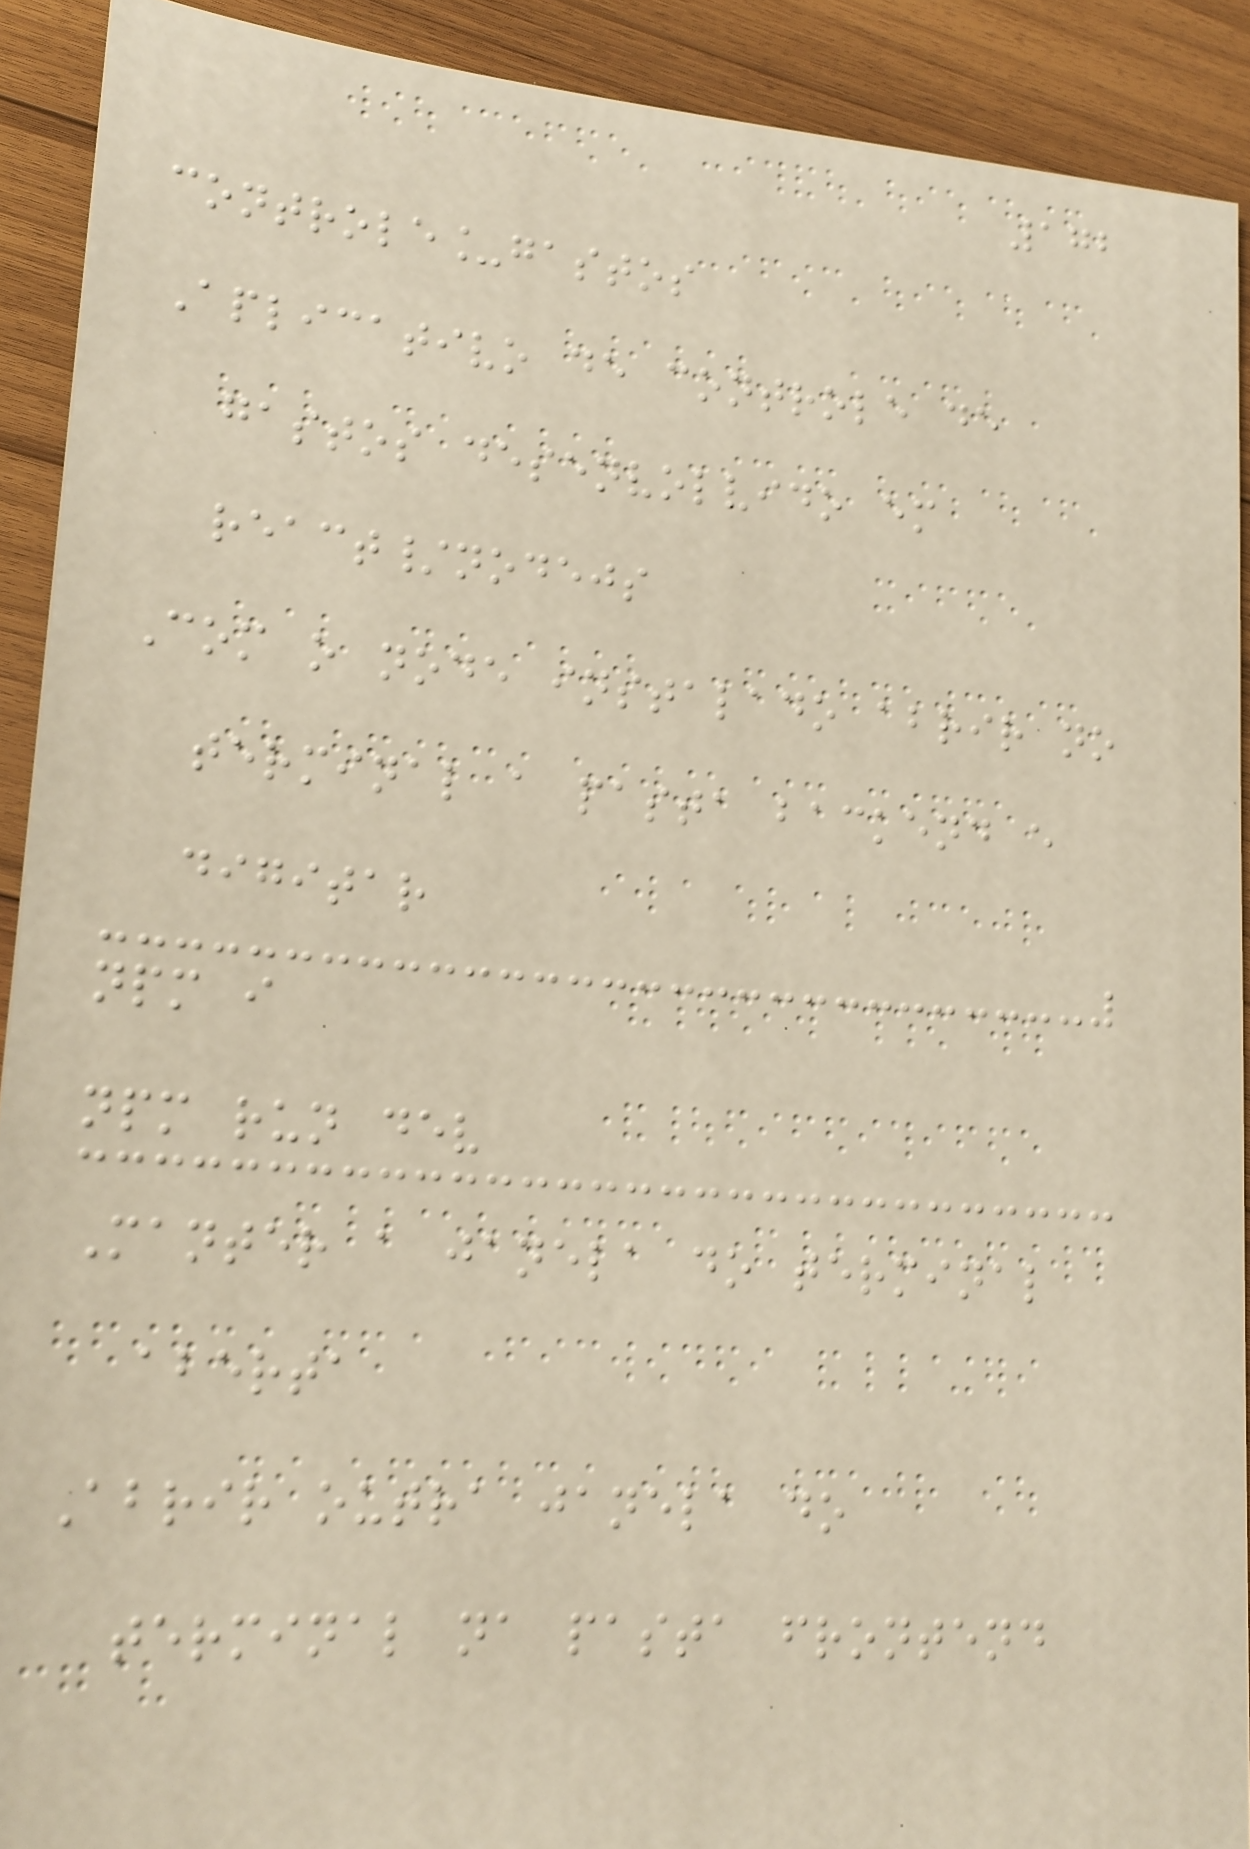172
controle_gastos
Aplicativo de controle de
gastos desenvolvido em
react/nodejs
Com o node instalado abrir no
terminal a pasta backend e
digitar
npm i
npm run dev
Manter a janela do terminal
aberta
Abrir outra janela do
terminal na pasta frontend
